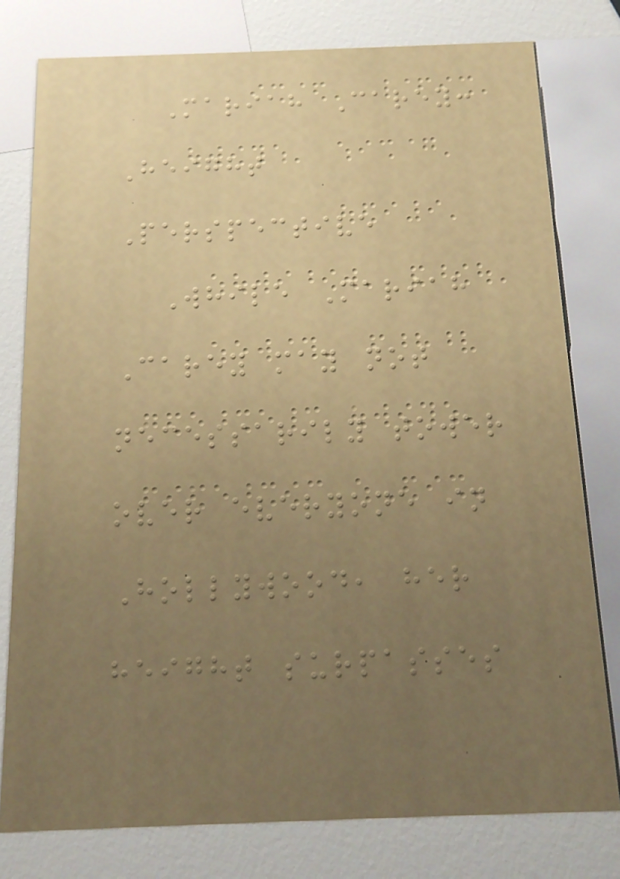Mariah Carey:
Height
Perspective
While Mariah
Carey may not
necessarily tower
over everyone in
Hollywood, her
height surpasses
